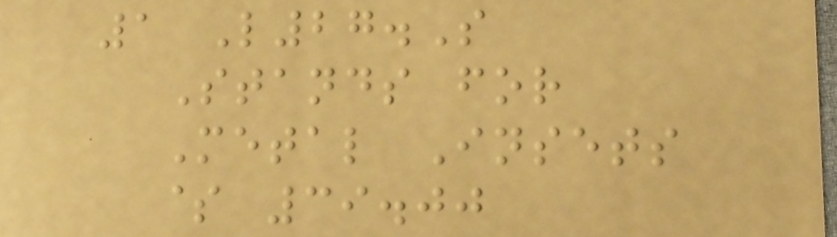1 L27.S
Stands for
Metal Insets
$ 39.00
